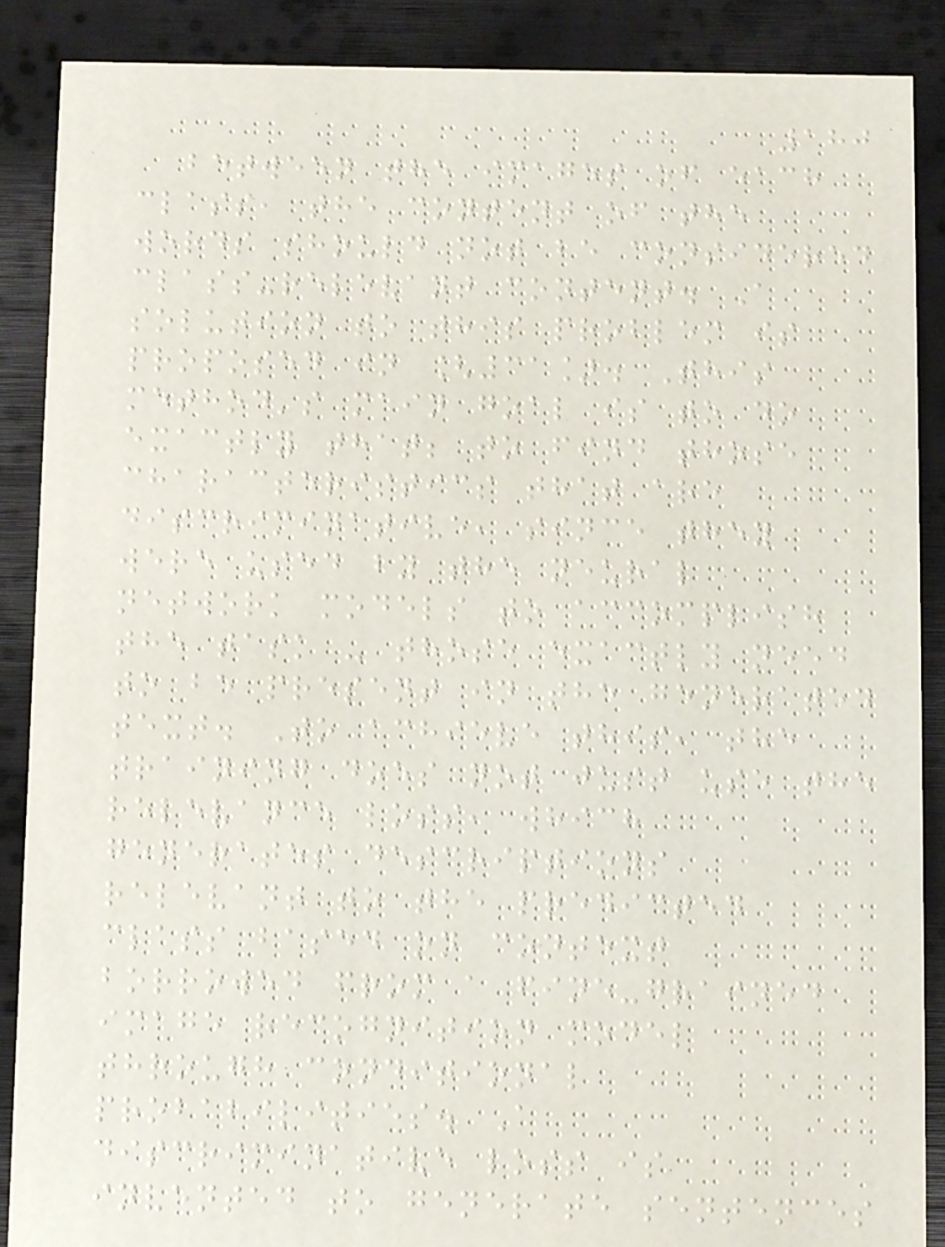180
between the images of each
class, the content of the
words should not be considered
class-relevant content. A
solution to this problem is
proposed in [31]. This
method's main goal is to do
exactly that; to find those
characteristics that are
discriminative, since they
were used by the neural
network models to accomplish
the task - those exactly need
to be present in the generated
text. To achieve this, the
training does not just use the
relevance loss, which
generates descriptions
relevant to the predicted
class based on context
borrowed from a fine-grained
image recognition model
through conditional
probabilities. A
discriminative loss is
invented to generate sentences
